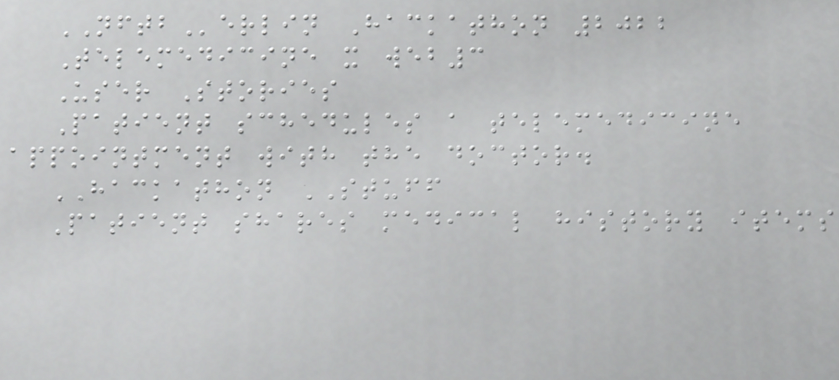NFTBerlin Hackathon 2022
Telemedicine x web3
User Stories
Patient schedules a telemedicine
appointment with the doctor.
HACKATHON STUFF
Patient shares medical history items
